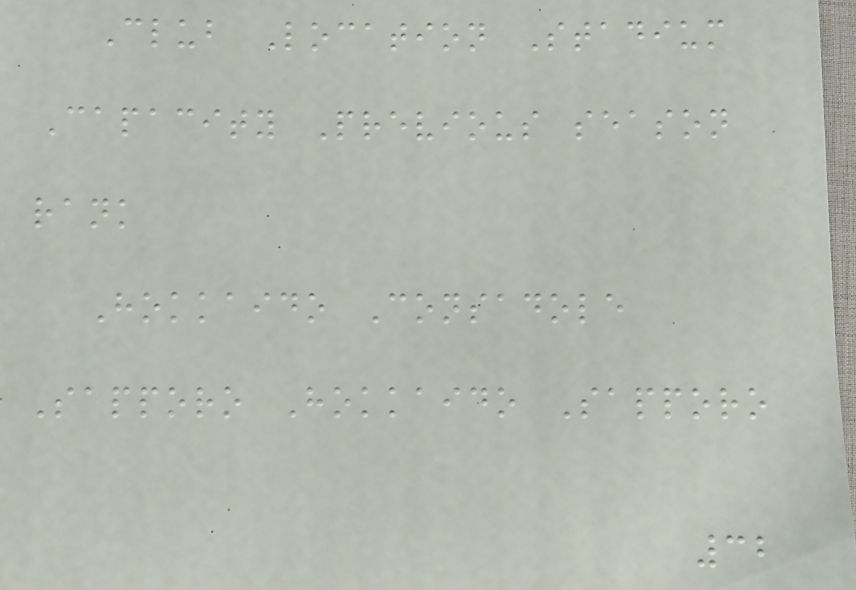Club Location Stadium
Capacity Previous season
rank
Hokkaido Consadole
Sapporo Hokkaido Sapporo
32
